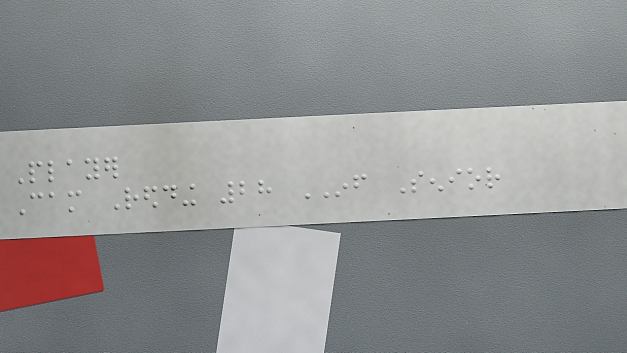Player
Cam Redding 28 INF Senior
